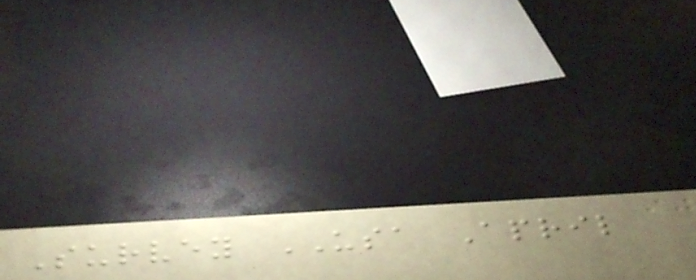Survey USA April
